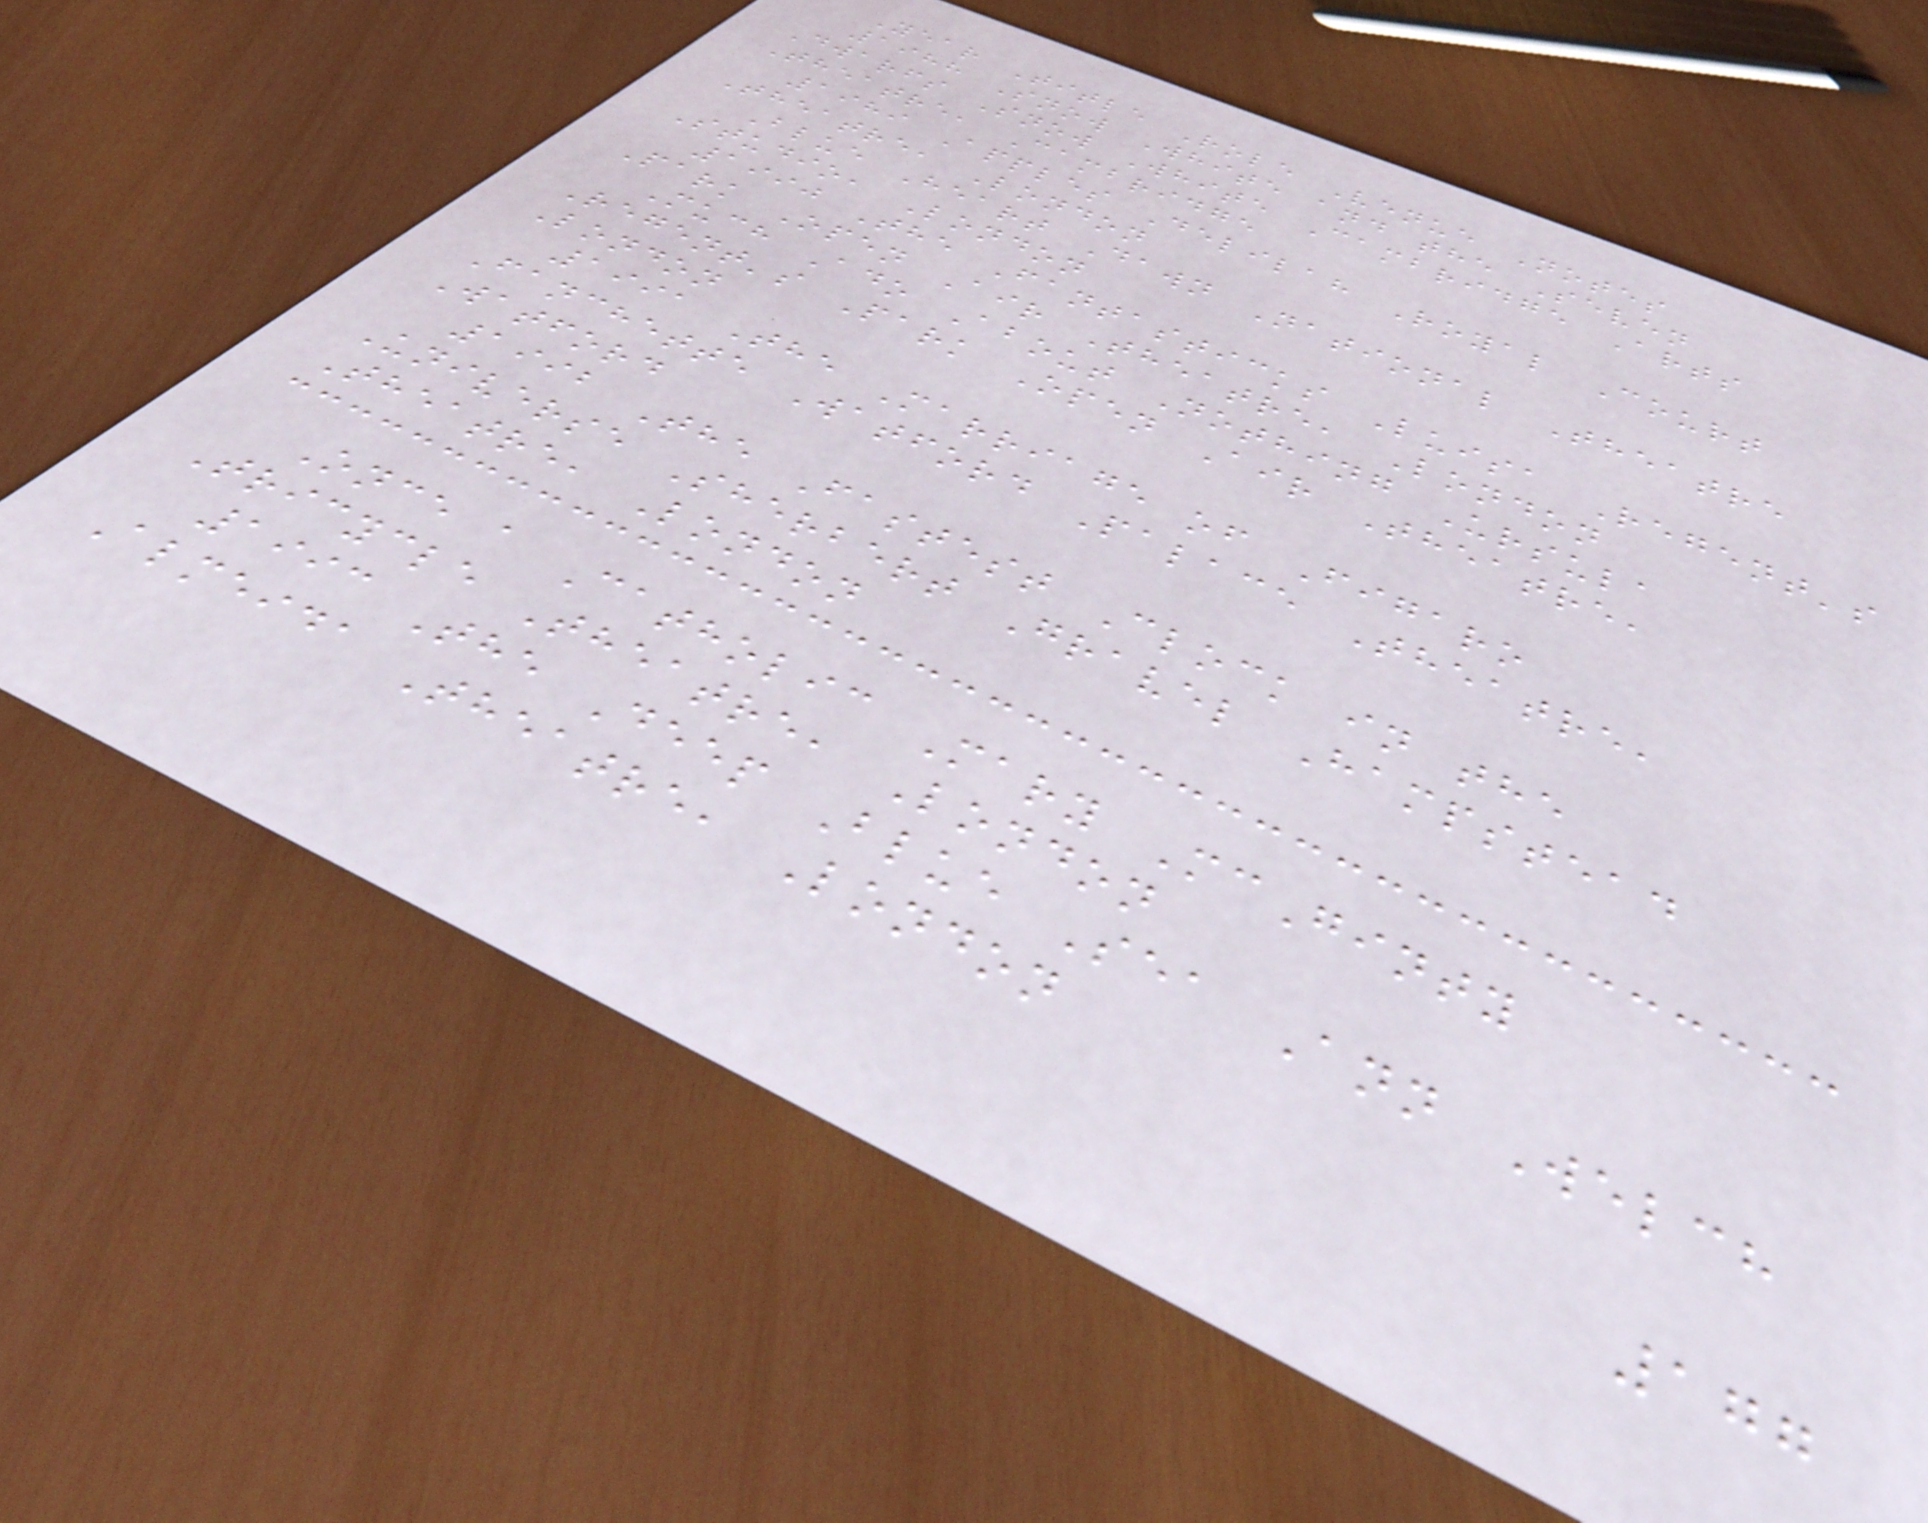Year Title Role Venue Notes
1988 Snow White and the Seven
Dwarfs Snow White Cambridge Arts
Theatre, Cambridge
1989 Apples Delilah Royal Court
Theatre, London
Blue Heart Dawn National Theatre
Studio, London
1990 The Fantasticks Luisa Regent's
Park Open Air Theatre, London
Much Ado About Nothing Ursula
Regent's Park Open Air Theatre,
London
1991 The Marriage of Figaro
Fanchette Watford Palace Theatre,
Watford
1992 The Fastest Clock in the
Universe Sherbert Gravel Hampstead
Theatre, London
Once a Catholic Mary McGinty
Tricycle Theatre, London
1993 The Deep Blue Sea Ann Welch
Almeida Theatre, London
177
